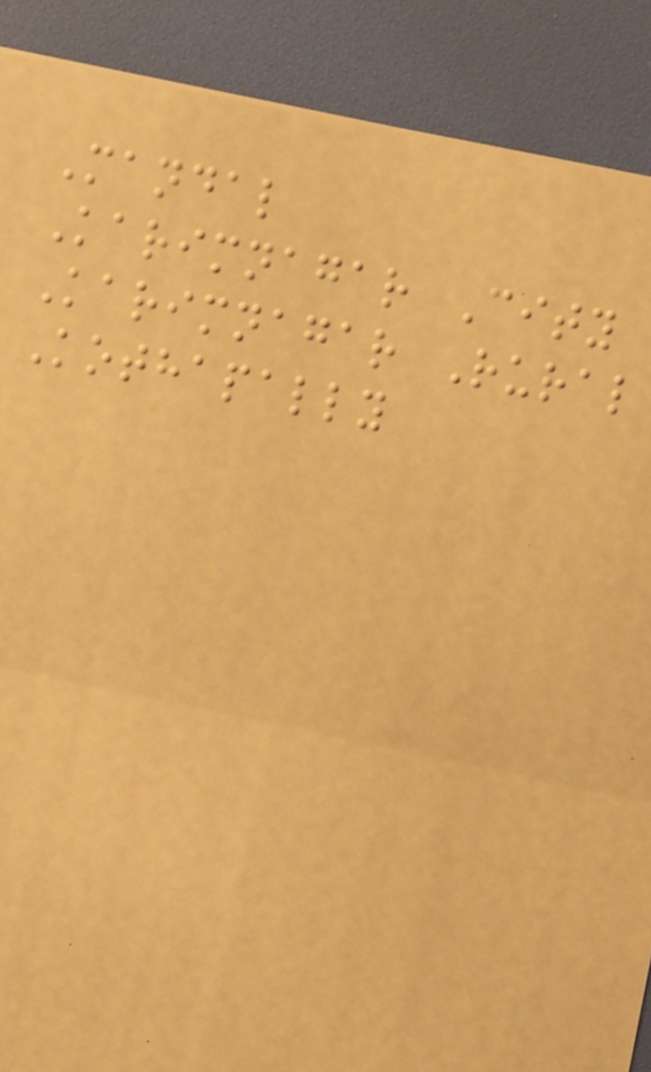Mandal
Karimnagar City
Karimnagar Rural
Kothapally
